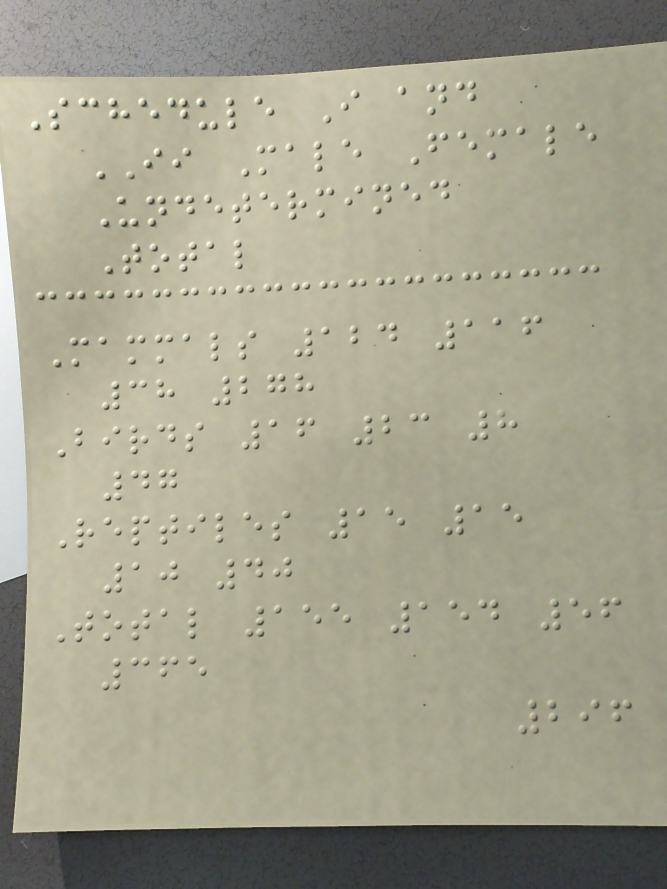Schedule I and
II Male Female
Undetermined
Total
Mammals 124 116
38 278
Birds 16 23 8
47
Reptiles 15 15
10 40
Total 155 154 56
365
296
